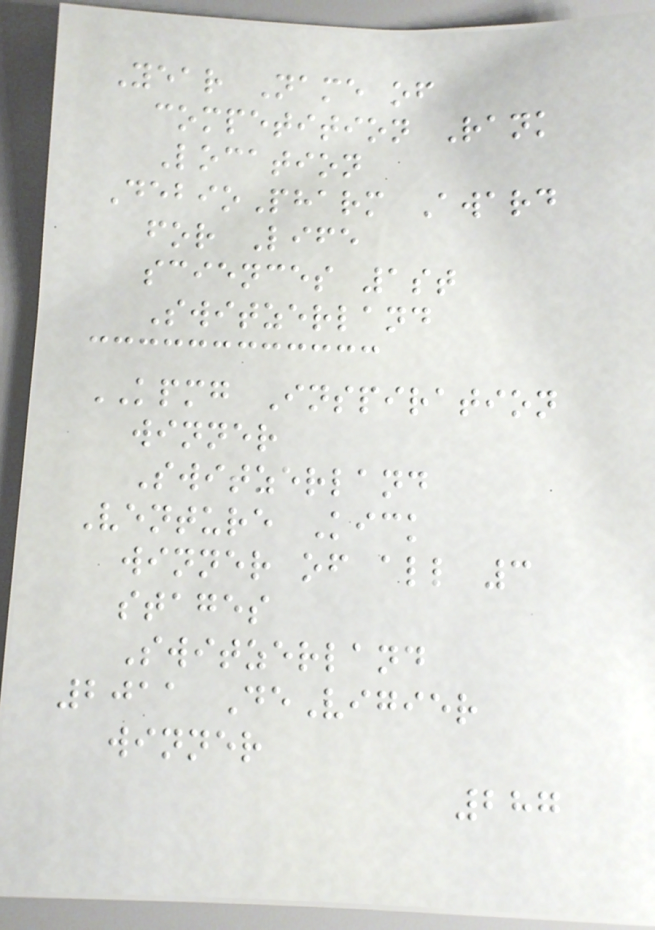Year Name of
competition Rank
Location
DebioPharm Award
for Life
sciences 1st
Switzerland
KPMG Inspiration
winner
Switzerland
Venture Kick
winner of all 3
stages
Switzerland
2011 DeVigier
winner
287
